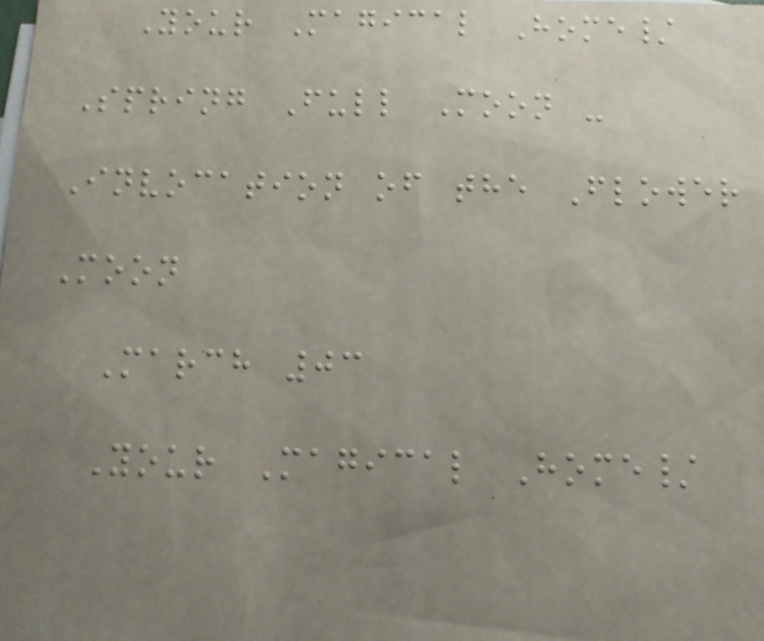Your Magical Home/
Spring Full Moon -
Invocation of the Flower
Moon
March 03
Your Magical Home/
